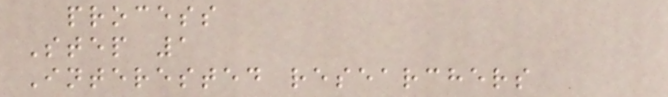process
Step 1
Interested researchers
